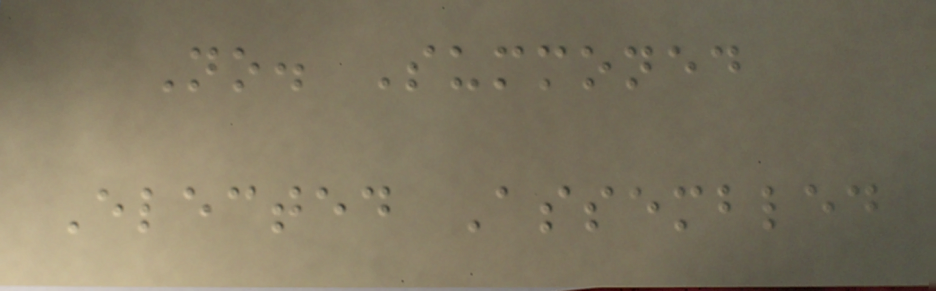No. Summoned
Elected Assembled
